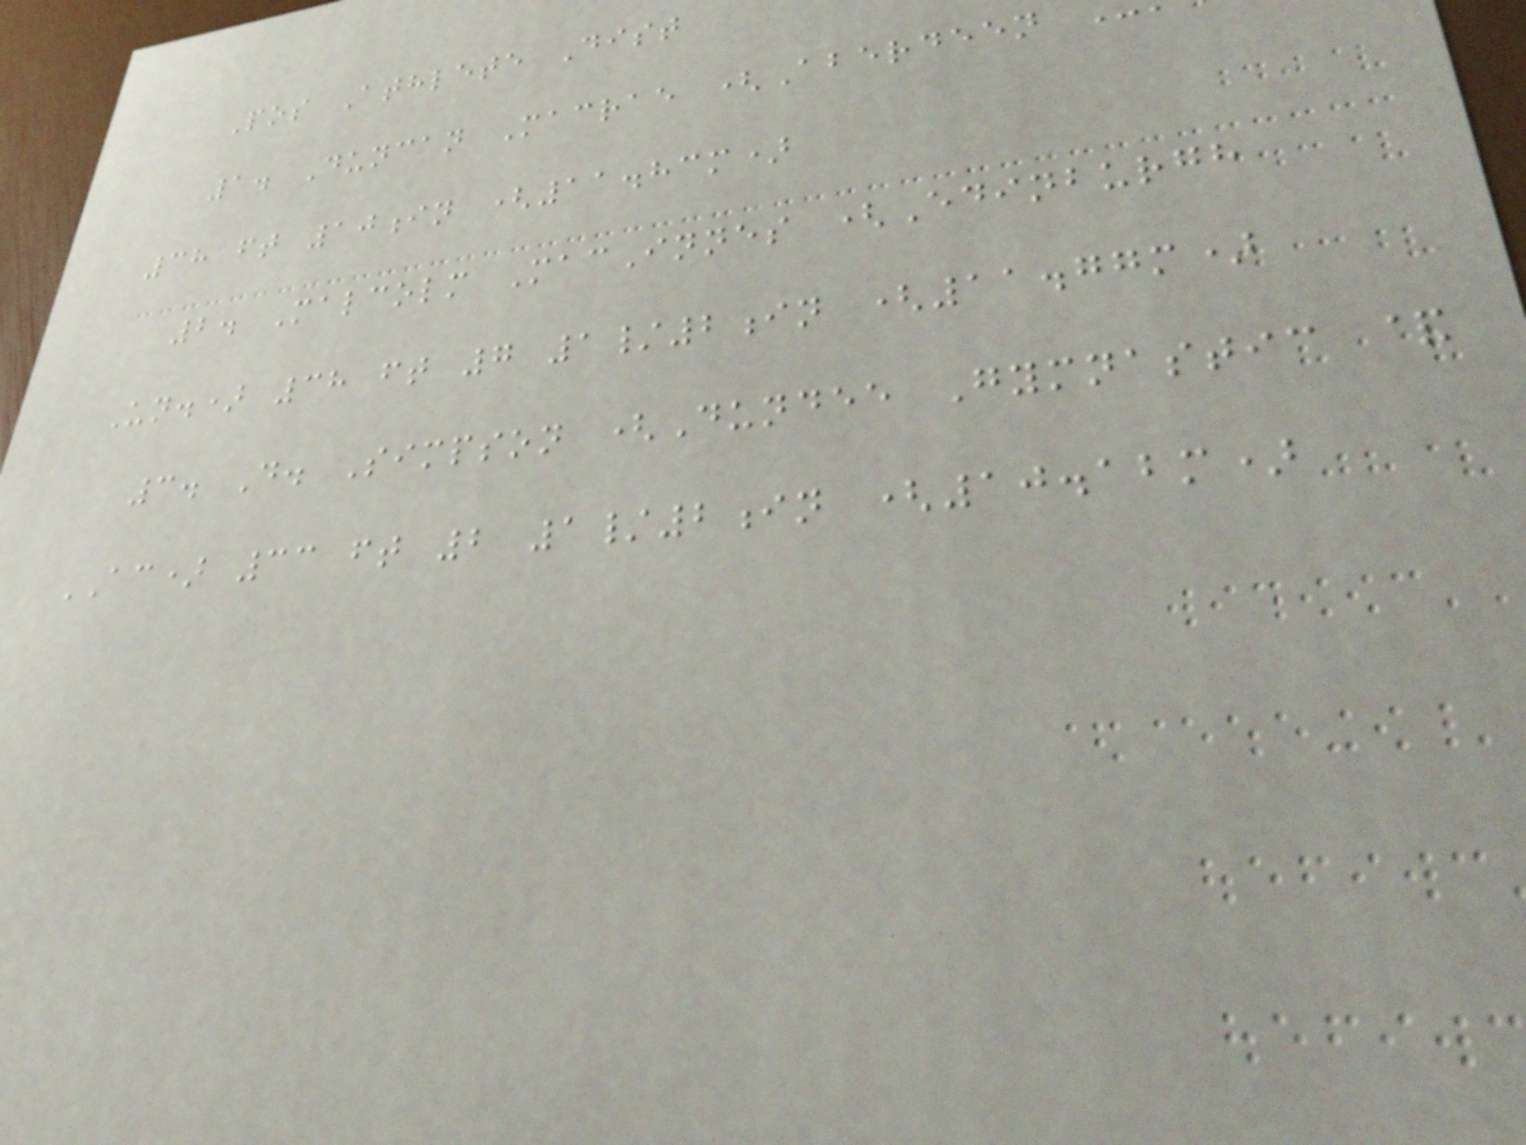Pos Athlete Dist
1. Duncan Macrae (Aberdeen
38 ft 10in (11.83m)
2. Malcolm MacInnes (Edinburgh
Un.) 38 ft 7 1/2in (11.77m)
3. D. Simpson (Dundee Gymnastic &
AC) 33 ft 2 1/2in (10.12m)
